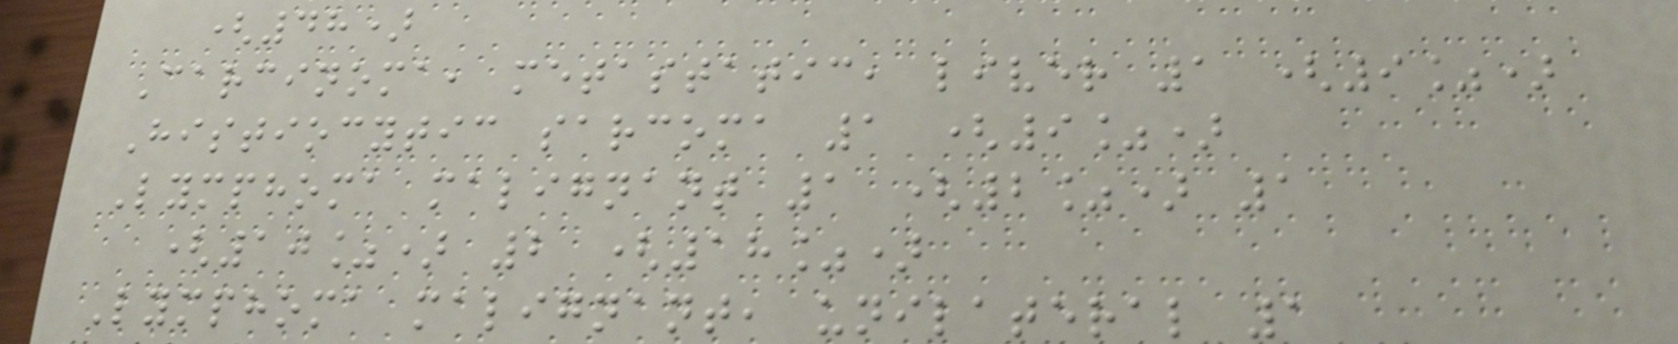(48)
Carcinoma, metastatic, liver 1 (9%)
Histiocytic sarcoma 1 (9%)
Lymphoma malignant 1 (2%) 1
(10%) 2 (18%)
Lymphoma malignant, unilateral 1
